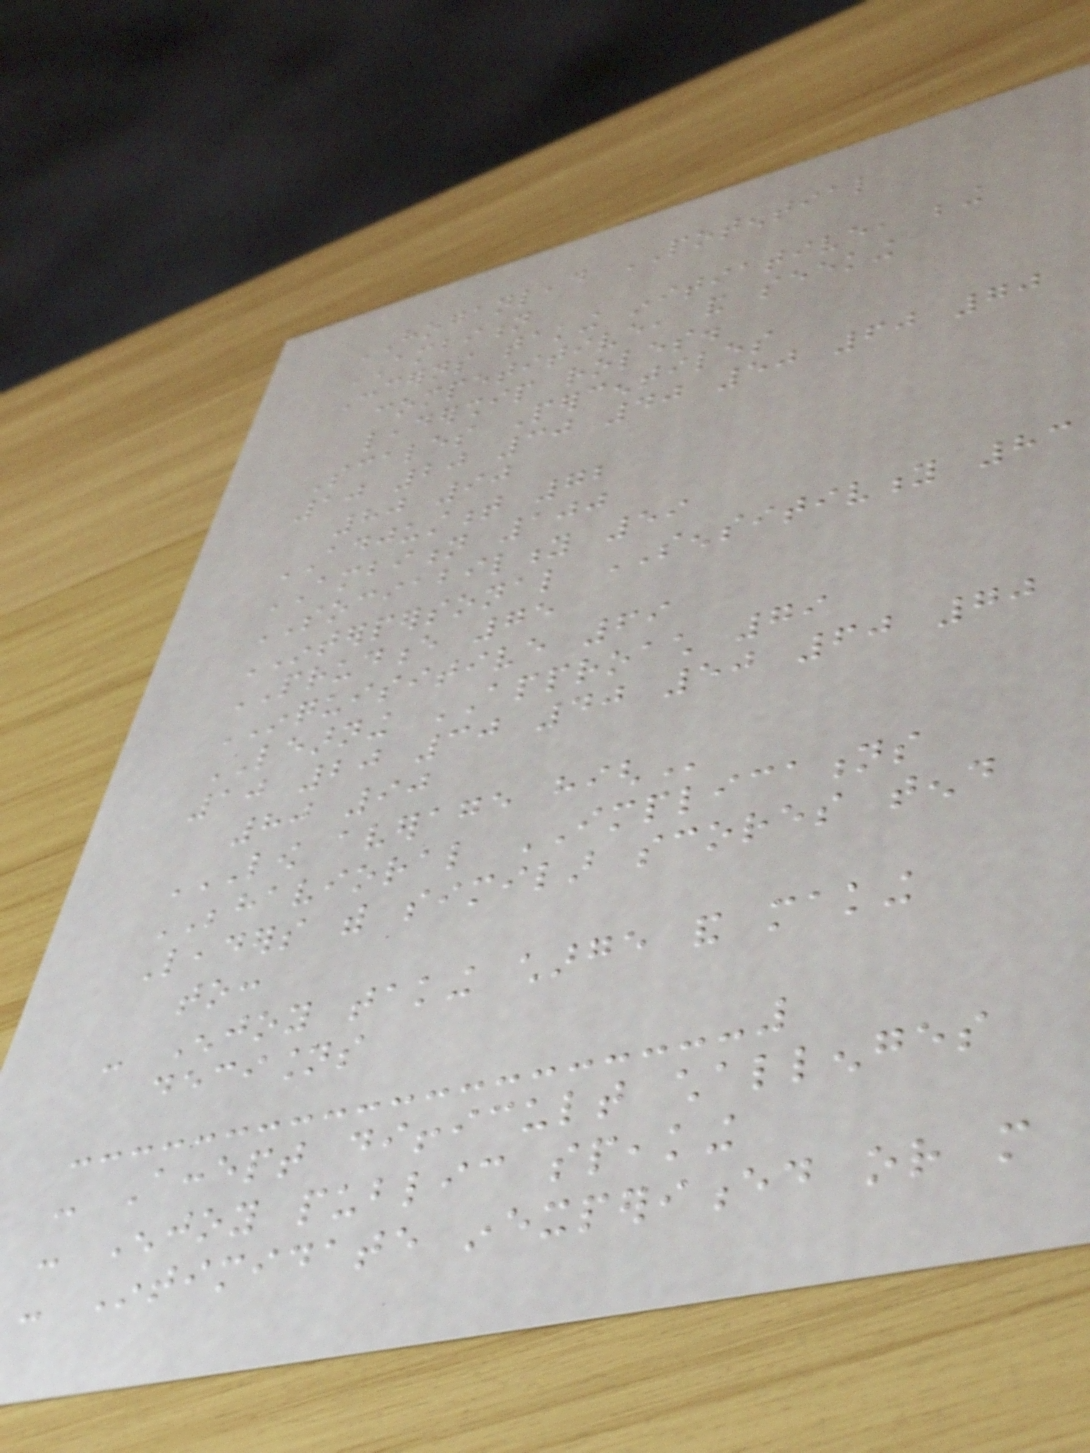HOGANLEAD POTENTIAL
AMBITION
Concerns taking initiative, being
competitive, and seeking
leadership roles.
Scales Percentiles
10 20 30 40 50 60 70
80 90
ADJUSTMENT 72
AMBITION 100
SOCIABILITY 59
INTERPERSONAL SENSITIVITY 83
PRUDENCE 75
INQUISITIVE 69
LEARNING APPROACH 79
10 20 30 40 50 60 70
80 90
LOW AVERAGE HIGH
BEHAVIORAL IMPLICATIONS
Leaders with similar scores tend
to:
- Enjoy taking charge and making
decisions
- Accept difficult challenges
- Enjoy public speaking
- Intimidate inexperienced or more
